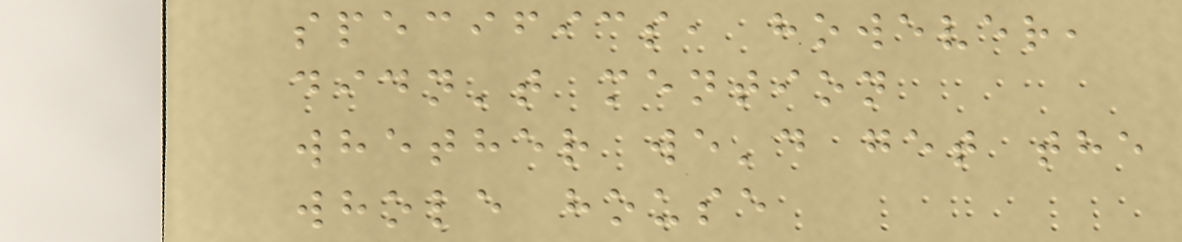specifics, however,
didn't mention
whether we'd get the
whole house
